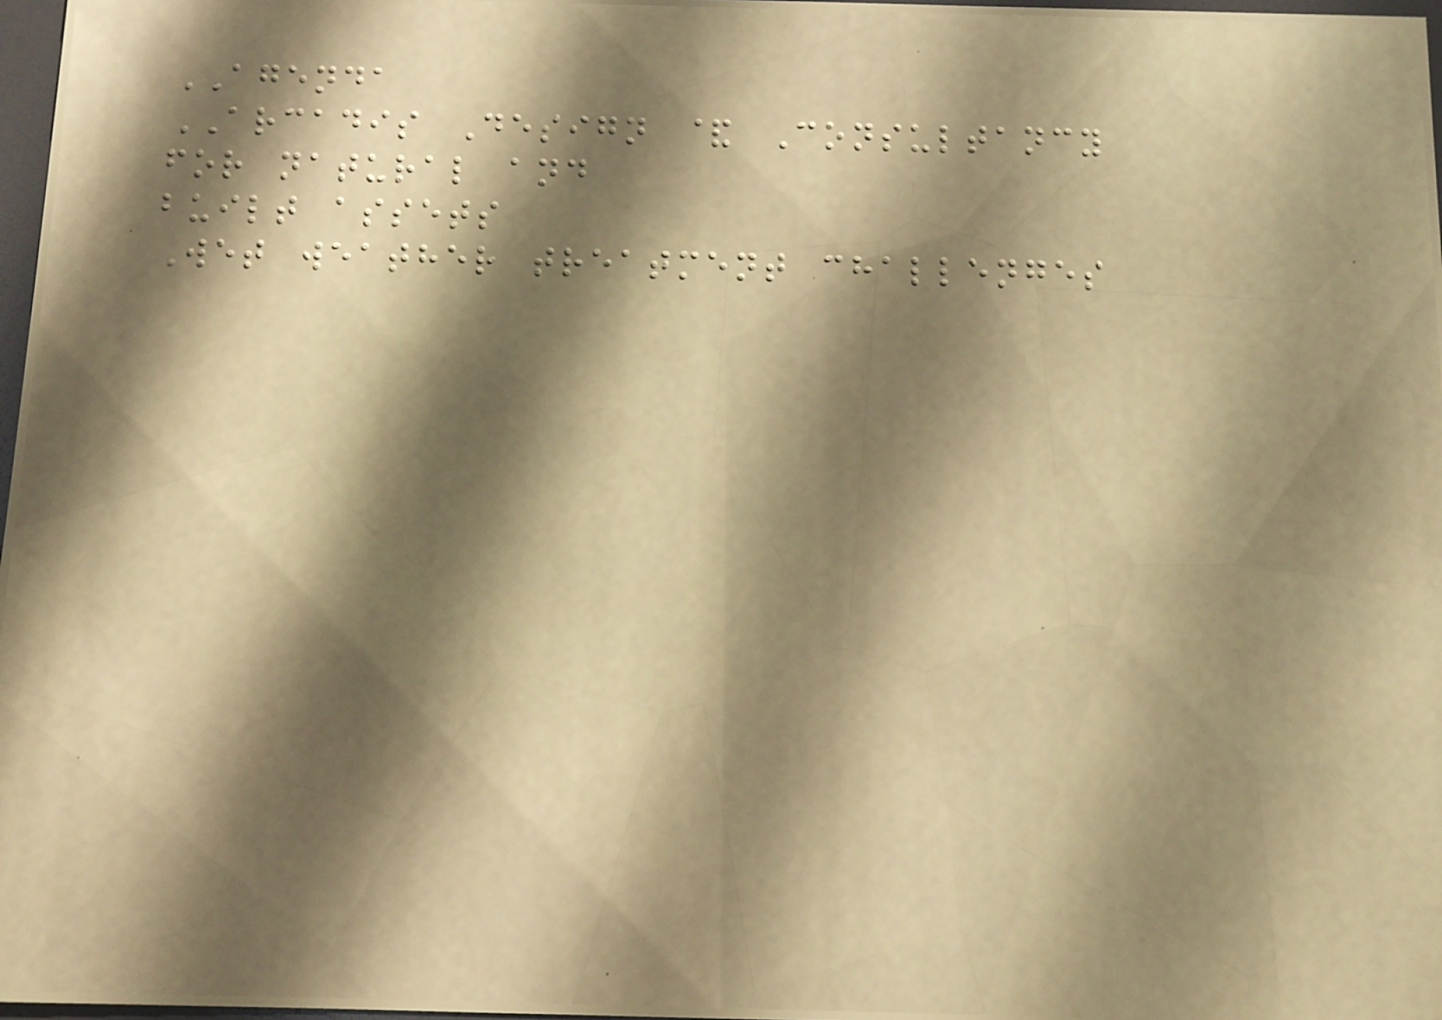AGENDA
ARCADIS Design & Consultancy
for natural and
built assets
Wet weather treatment challenges
